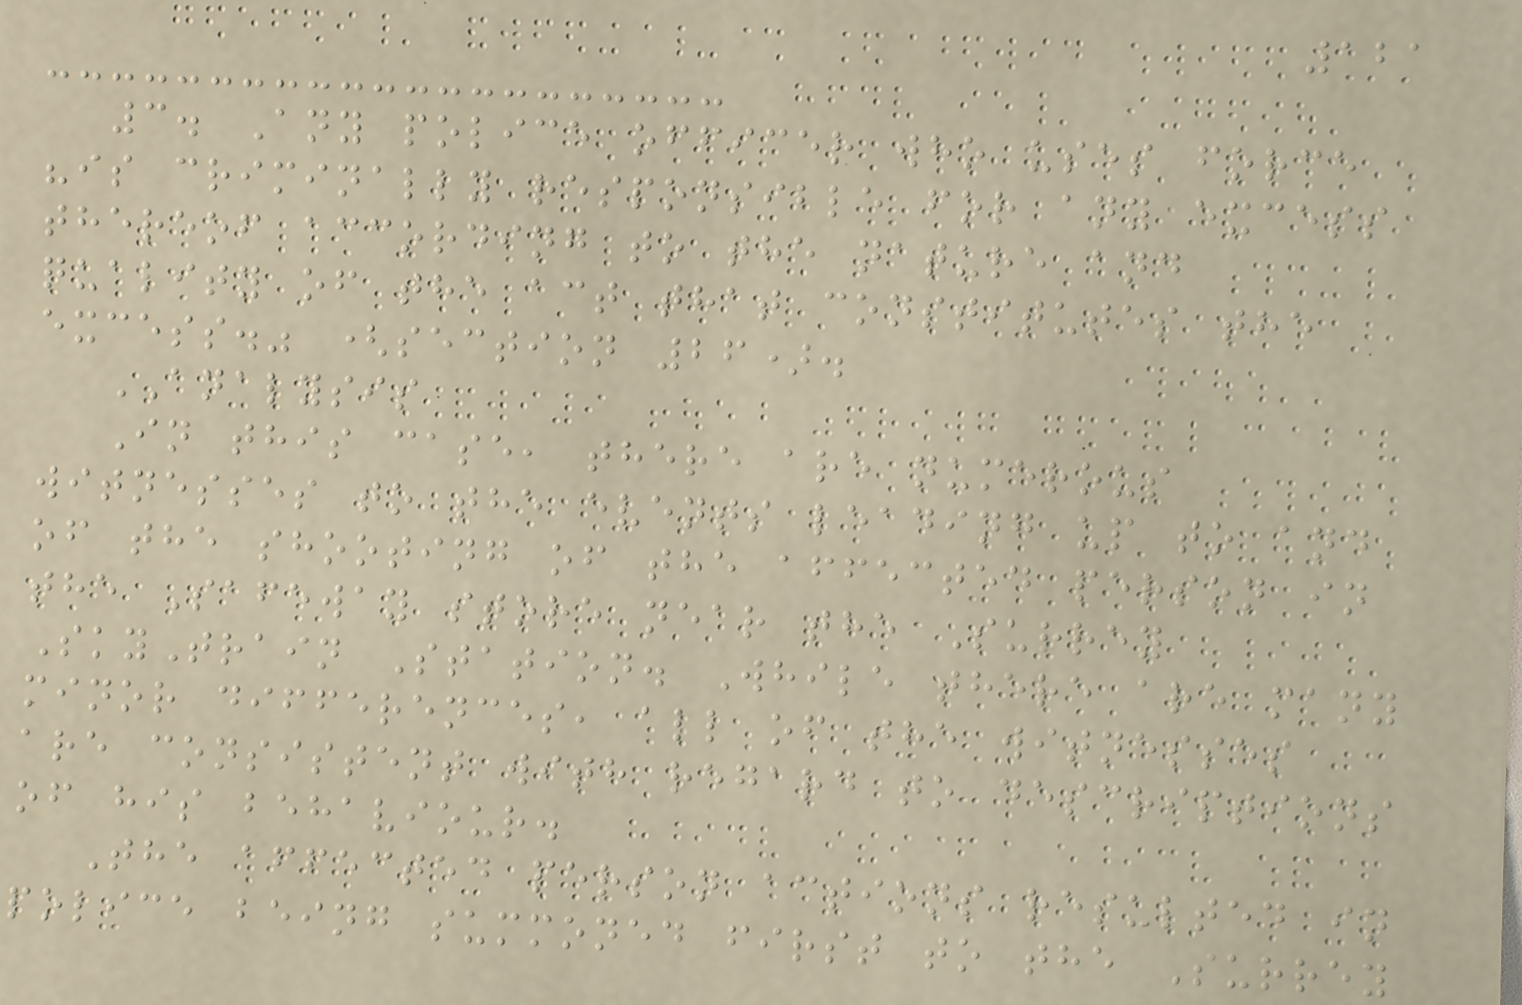121
3. Any police officer who uses force
"is criminally responsible for any excess
thereof according to the nature and
quality of the act that constitutes the
excess." (section 26).
ANALYSIS
In this case, there are numerous
witnesses to the events leading up to and
of the shooting of the affected person in
the Safeway store near the Surrey
SkyTrain Station. While there are many
minor differences, all of the witnesses
are consistent with regard to descriptions
of his behaviour.
The affected person actions resulted in
police being summoned first to the Surrey
